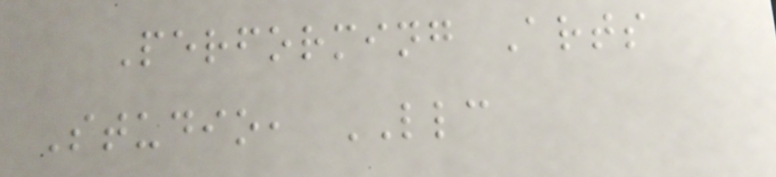Performing Arts
Studio, LLC
